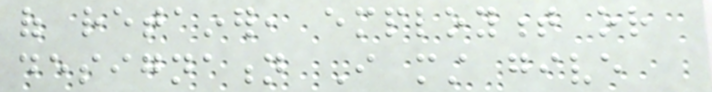of retainer, employment or
designation I must give
